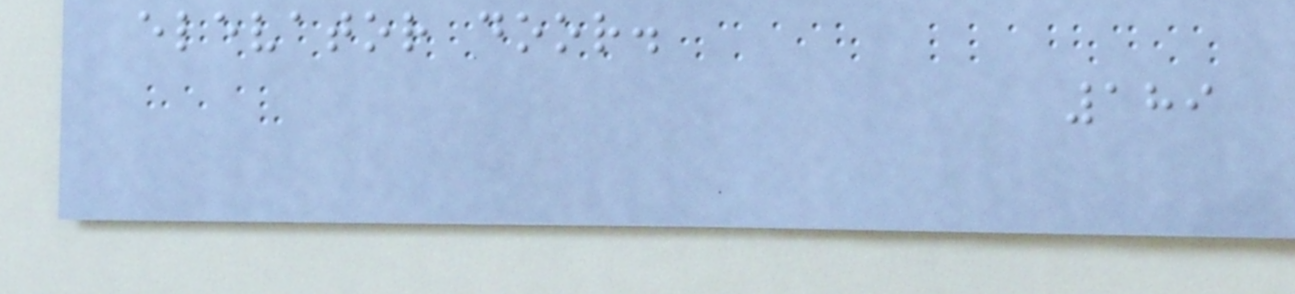elevator door.
189
